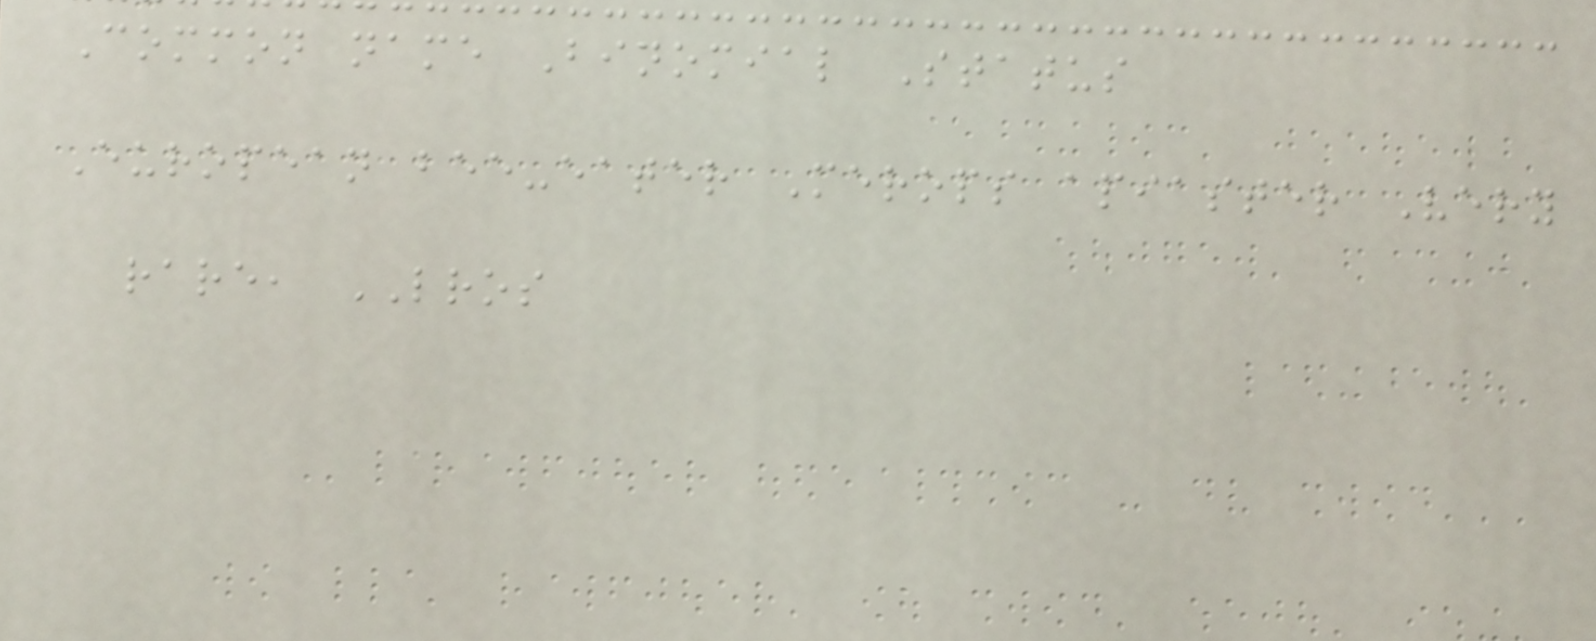Common name Binomial Status
European bee-eater Merops apiaster Very
rare, LROS
